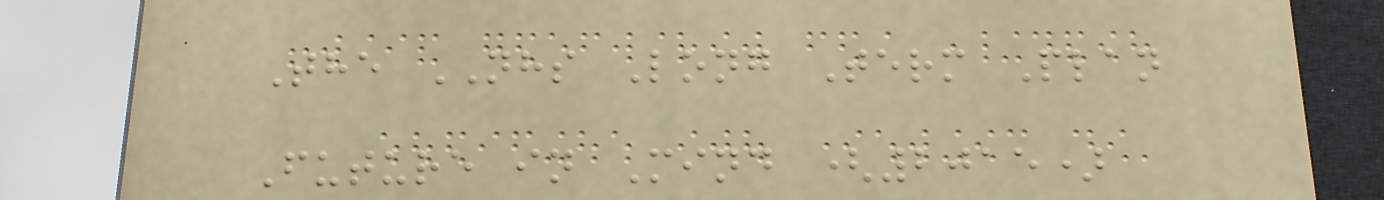The NHS Long Term Plan
Future in Mind (2015)
